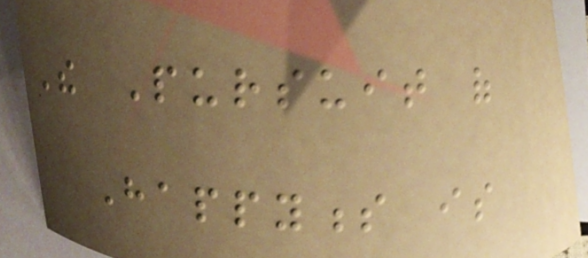The Pursuit of
Happyness is
